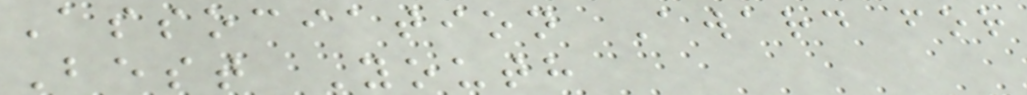Association Award for
Best Youth
